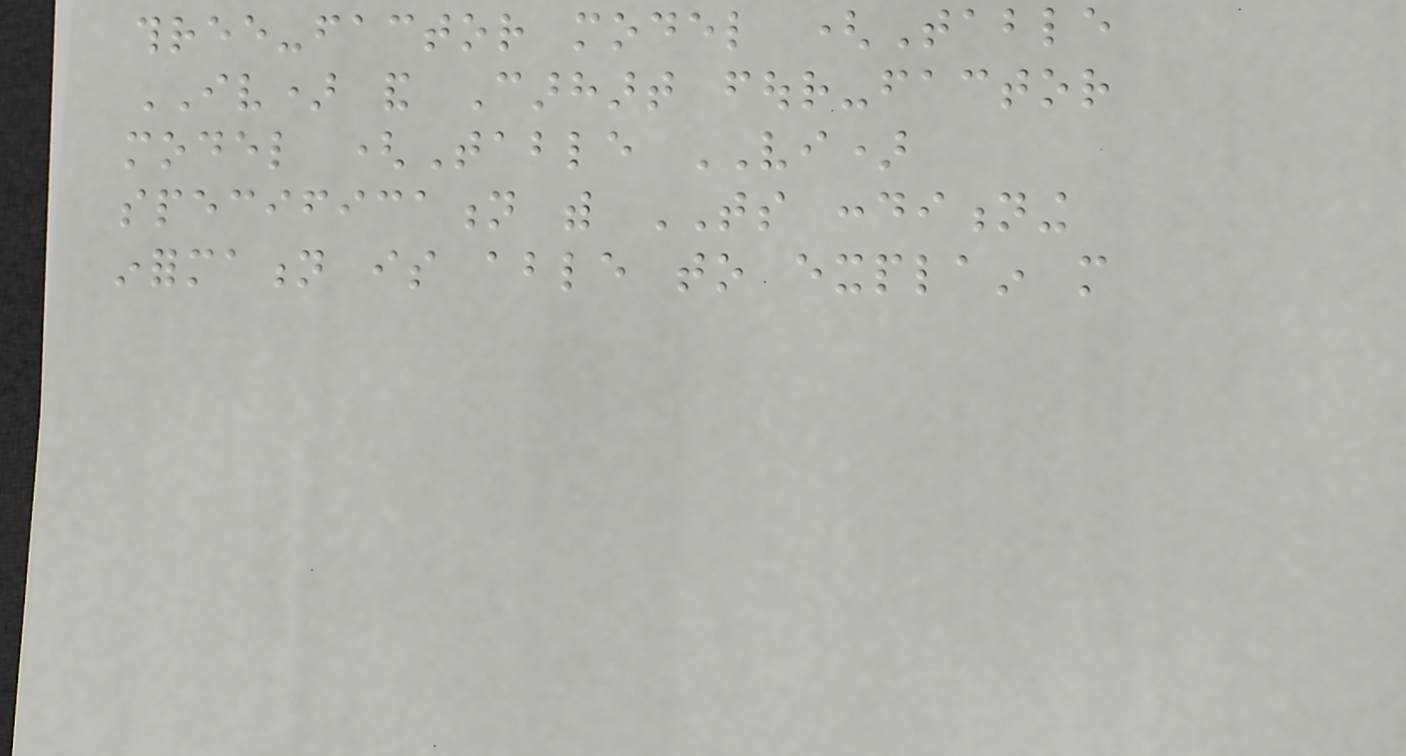three-factor model (Table
IV) and Carhart four-factor
model (Table VI)
specification with TS conditioning
information is able to explain more
